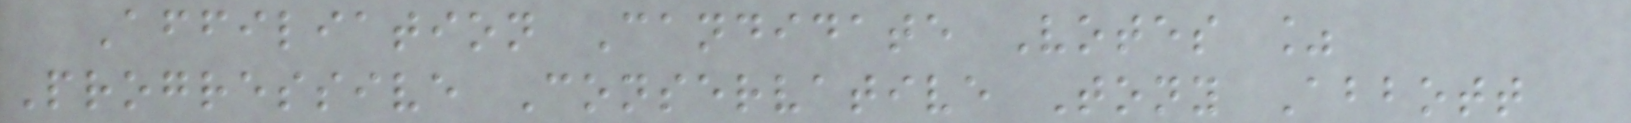Affiliation Candidate Votes %
Progressive Conservative Tony Abbott
